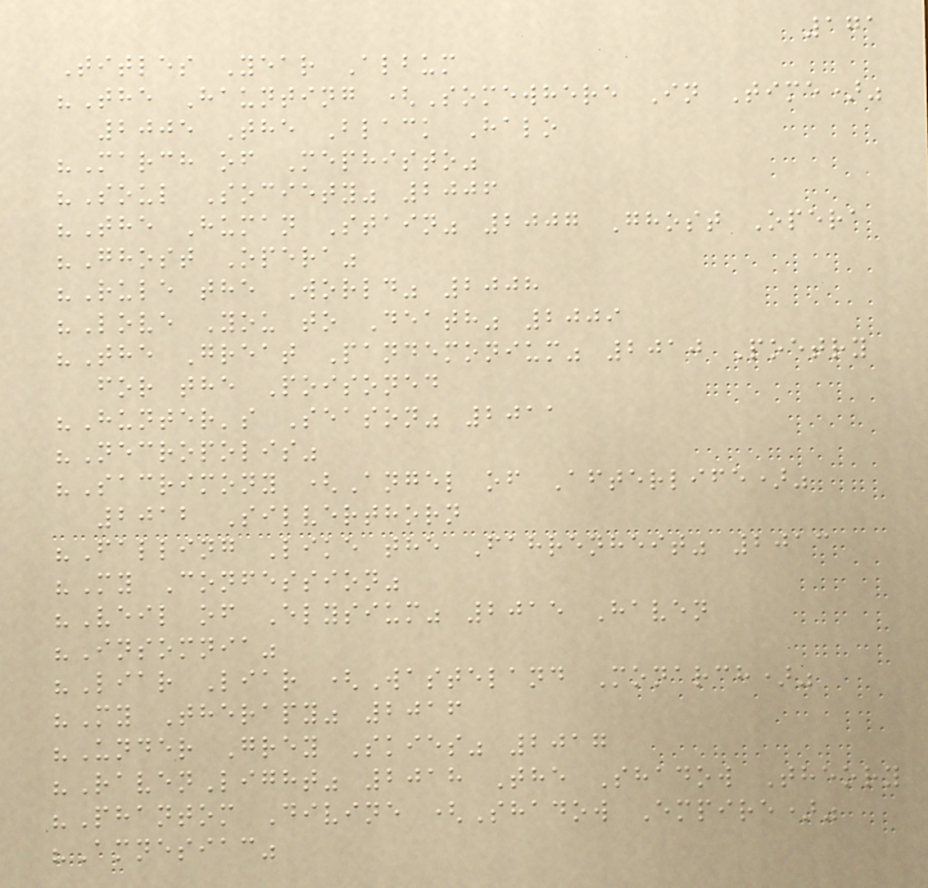171
Titles Year Album
"The Haunting (Somewhere In Time)"
2005 The Black Halo
"March of Mephisto"
"Soul Society" 2006
"The Human Stain" 2007 Ghost Opera
"Ghost Opera"
"Rule the World" 2008
"Love You to Death" 2009
"The Great Pandemonium" 2010 Poetry
for the Poisoned
"Hunter's Season" 2011
"Necropolis"
"Sacrimony (Angel of Afterlife)"
2012 Silverthorn
"Falling Like the Fahrenheit" 2013
"My Confession"
"Veil of Elysium" 2015 Haven
"Insomnia"
"Liar Liar (Wasteland Monarch)"
"My Therapy" 2016
"Under Grey Skies" 2017
"RavenLight" 2018 The Shadow Theory
"Phantom Divine (Shadow Empire)"
"Amnesiac"
